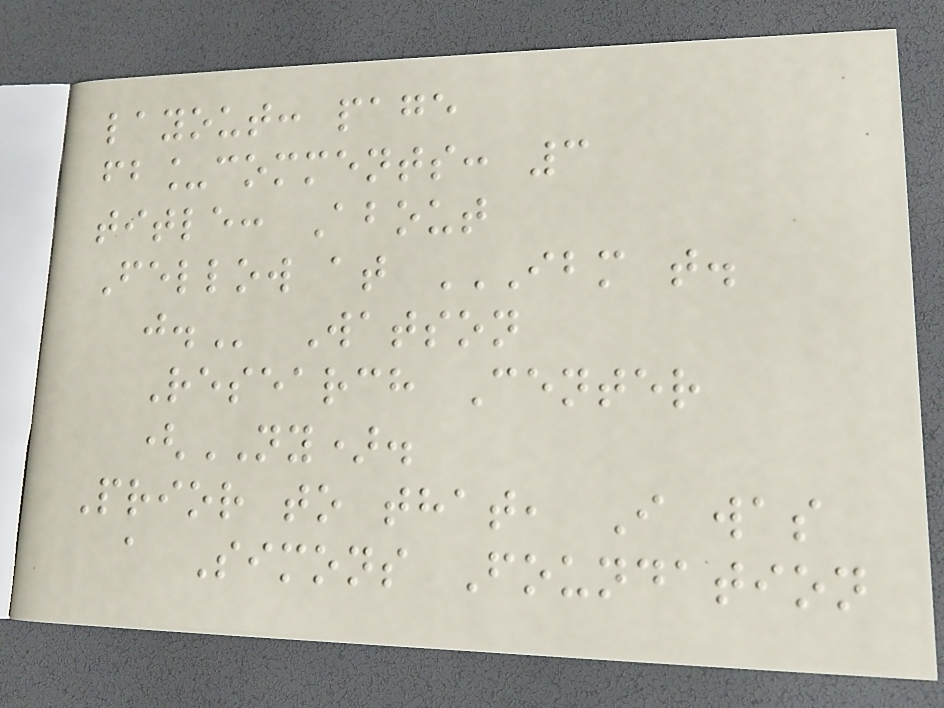layout: page
fb_comments: 3
title: About
Fellow at IBM T.
J. Watson
Research Center
(NY).
Prior to that, I was
a Simons Foundation
